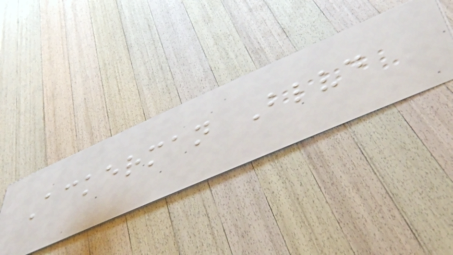Ackerman Blvd
